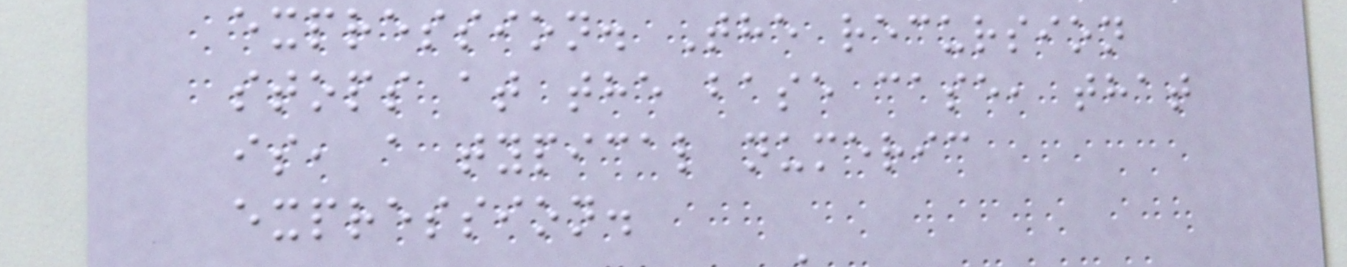expression. The recursion
stops at the base case, that
is, a typical numeric
expression.
